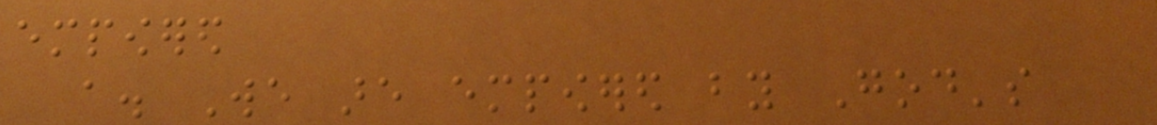empowered
a. We are empowered by God's
